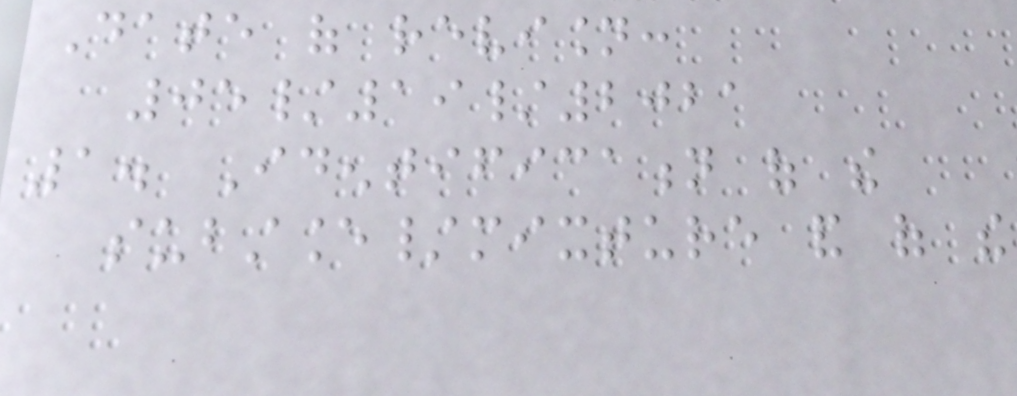Date of revision:
05/19/2021
1. Identification of the
substance/mixture and of the
